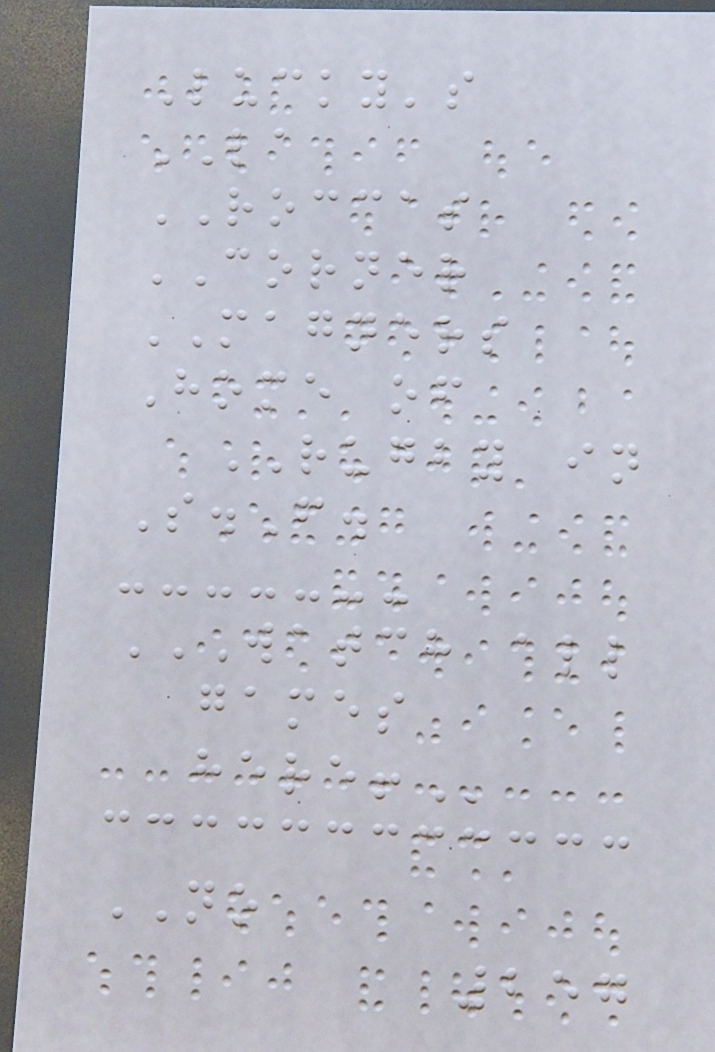Lucky's
LA
ROCCAS
CORNER
MAGNERS
Home of
RUGBY in
S.F.
WATCH ALL
GAMES
HERE!
NO
257
